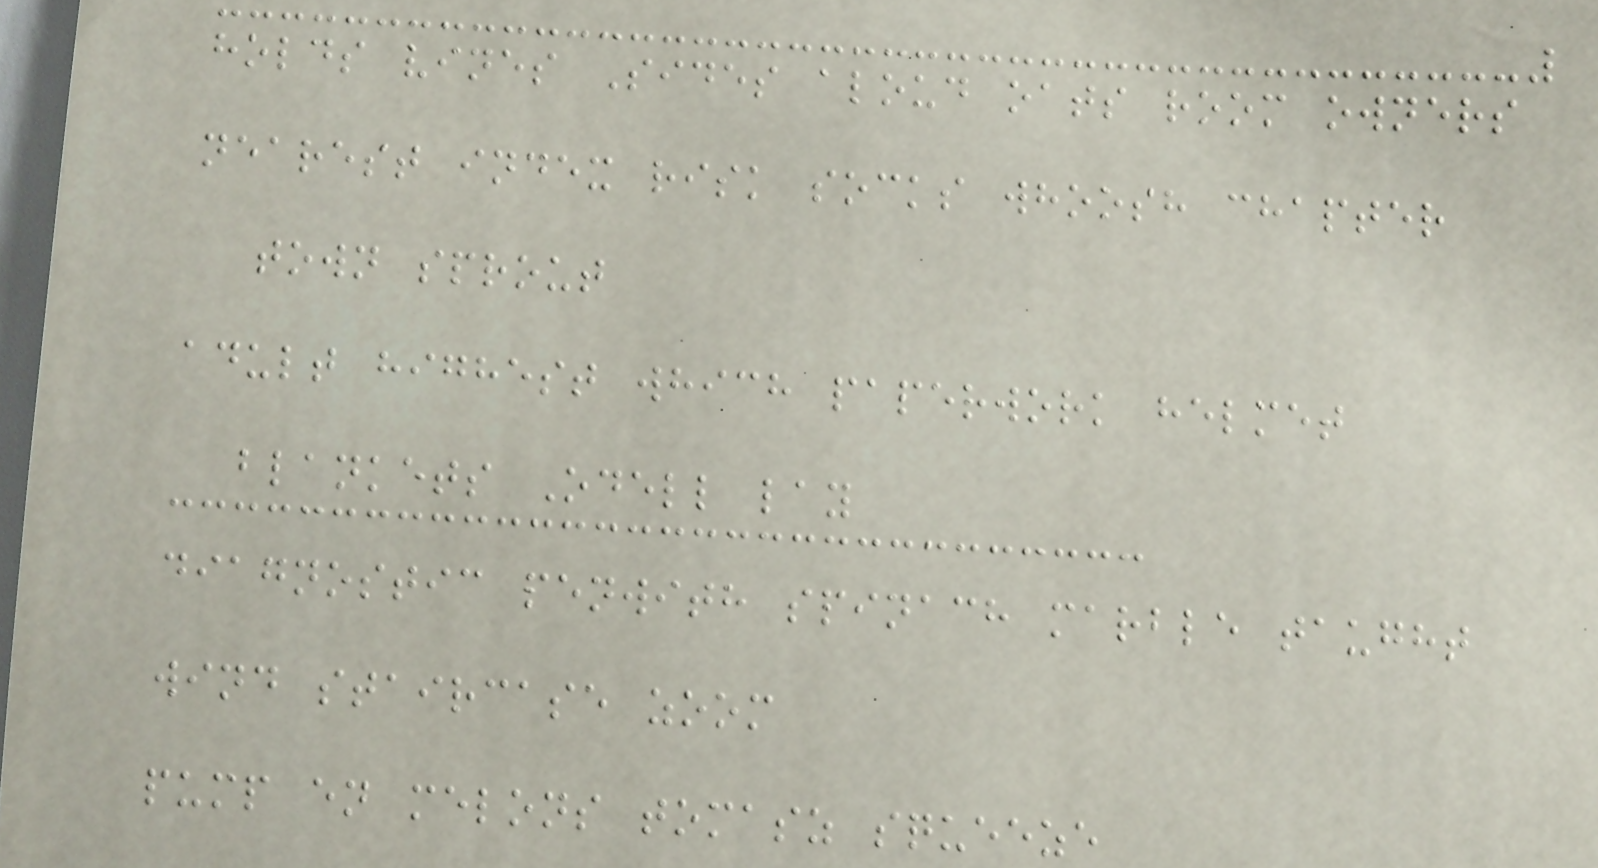holds vines Sides aloud oats room owners
nearest index risk socks whoosh chapter
town sprout
adult highest which paperwork helmet
blankets Odell lay
diagnostic penwith spinach marble taught
wind staircase zoom
pump en melons tomasz squeeze
